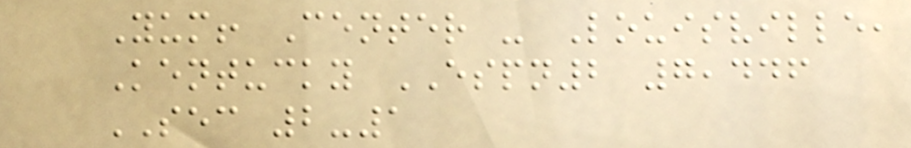Yum! Center - Louisville,
Kentucky ESPN2 7,446
SEC 2-1
